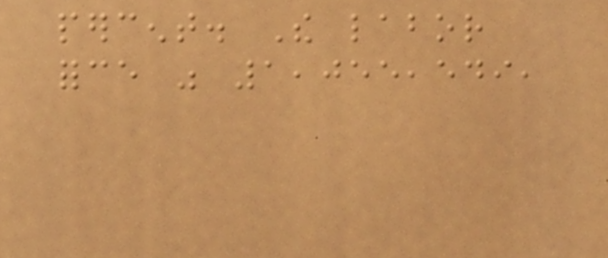percent. The labor
force was 1,055,549,
